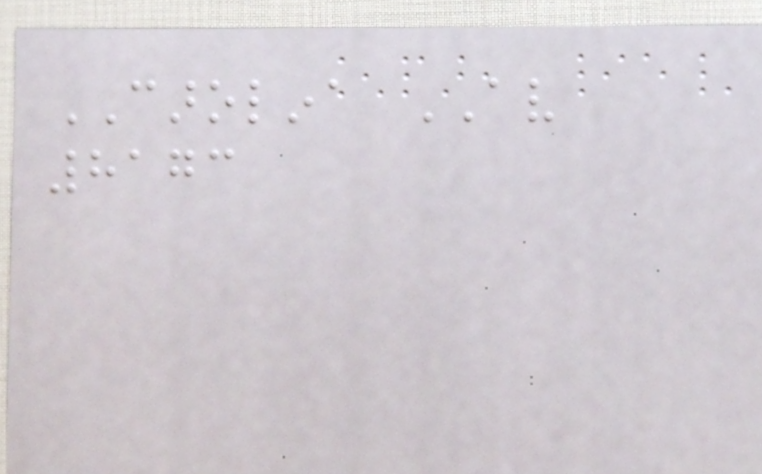CAROLINA AV
8173
